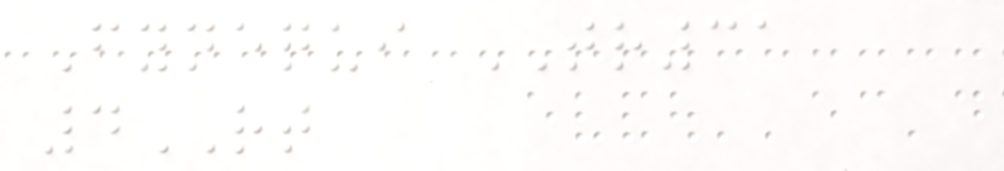Fynequi TR31
4RT
